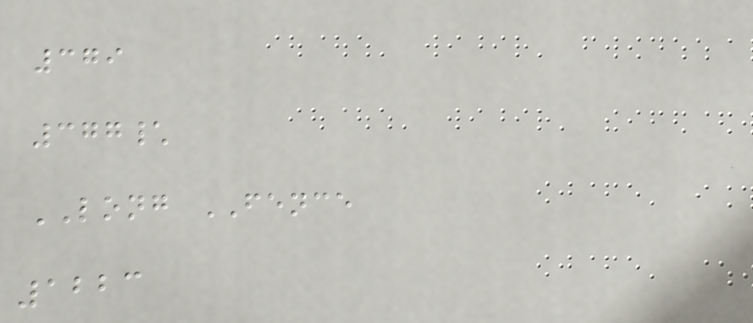379
377\
LONG FENCE
1223
